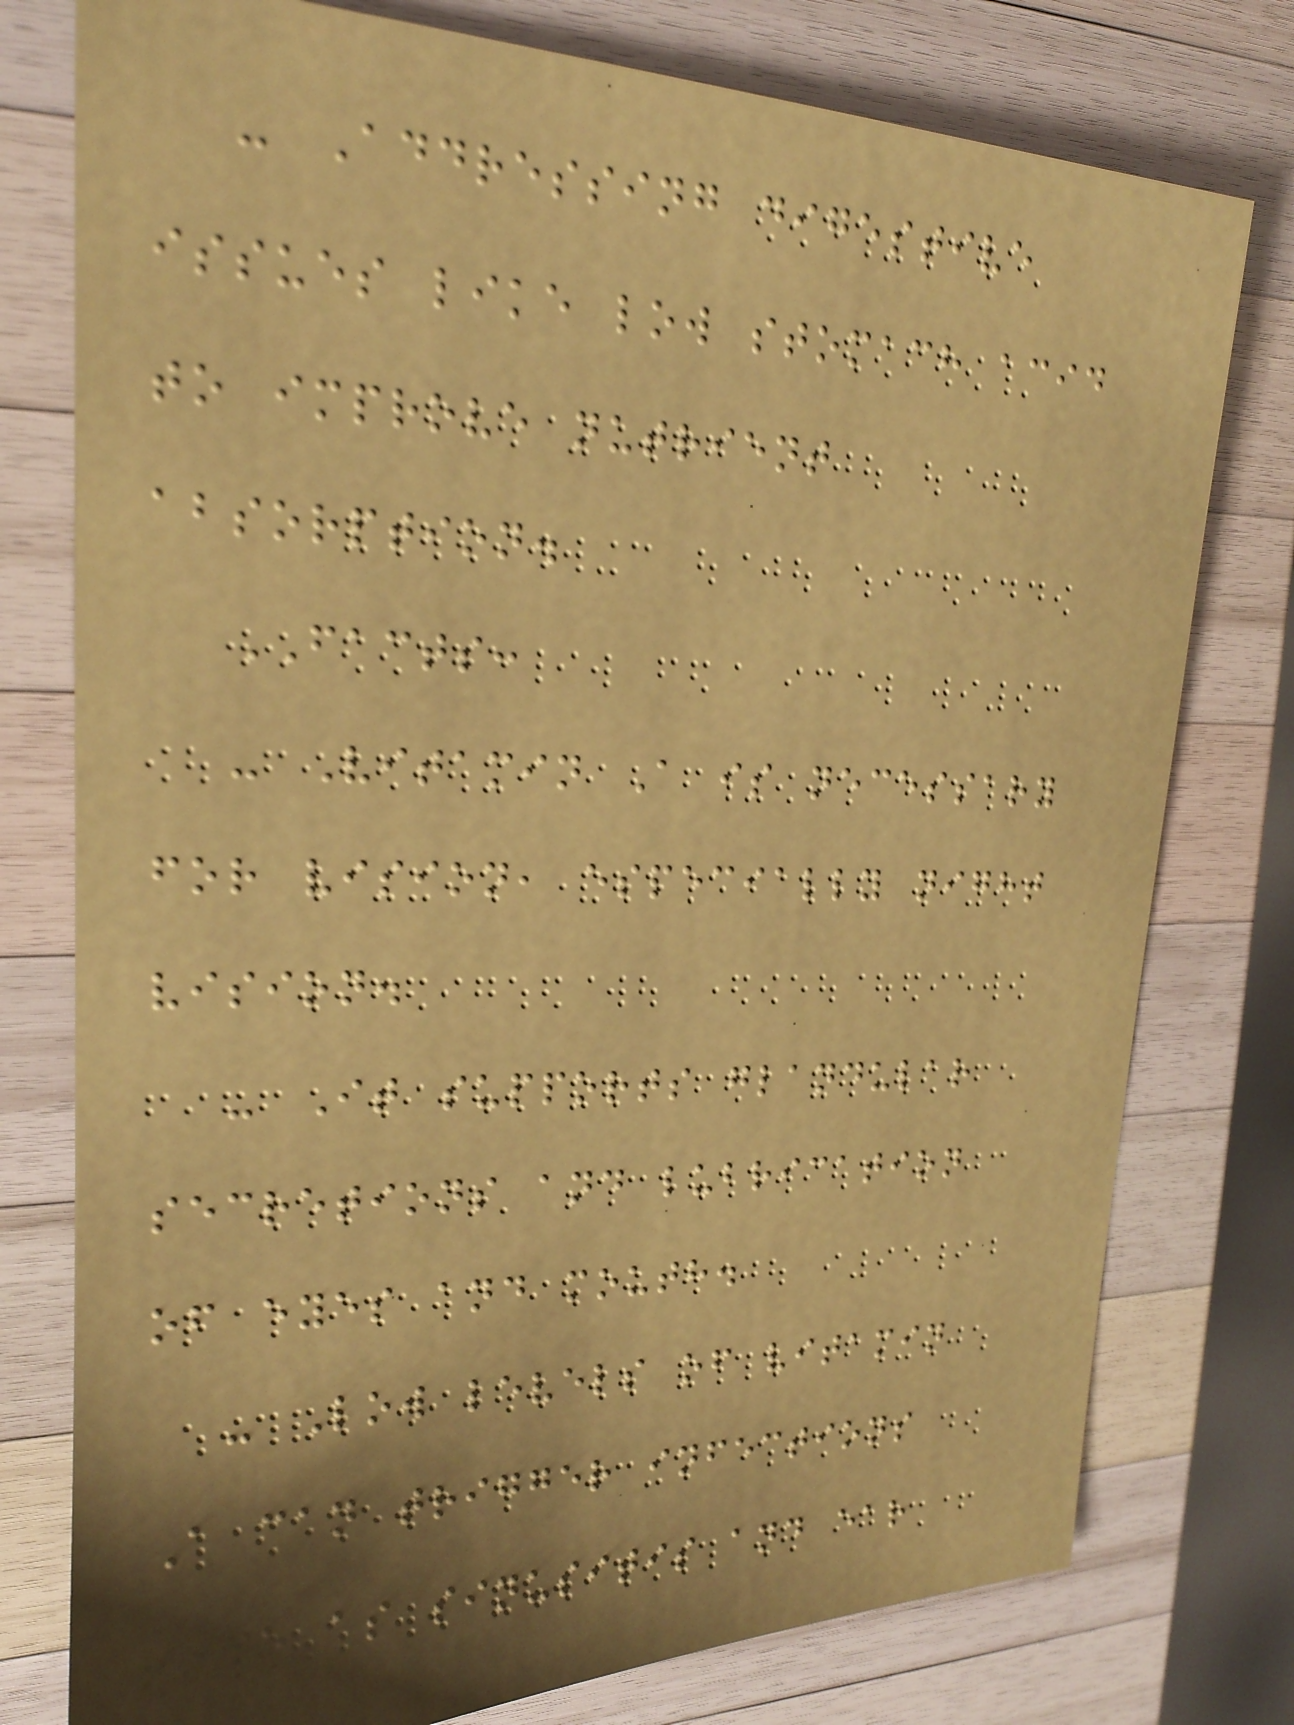- Addressing digestive
issues like low stomach acid
to improve nutrient
absorption.
FACTS:
- Vitamin A is necessary
for vision, especially night
vision.
- It supports glandular
secretions and lubrication
of eyes and mouth.
- Low levels of vitamin
A can trigger infections
such as sinusitis and ear
